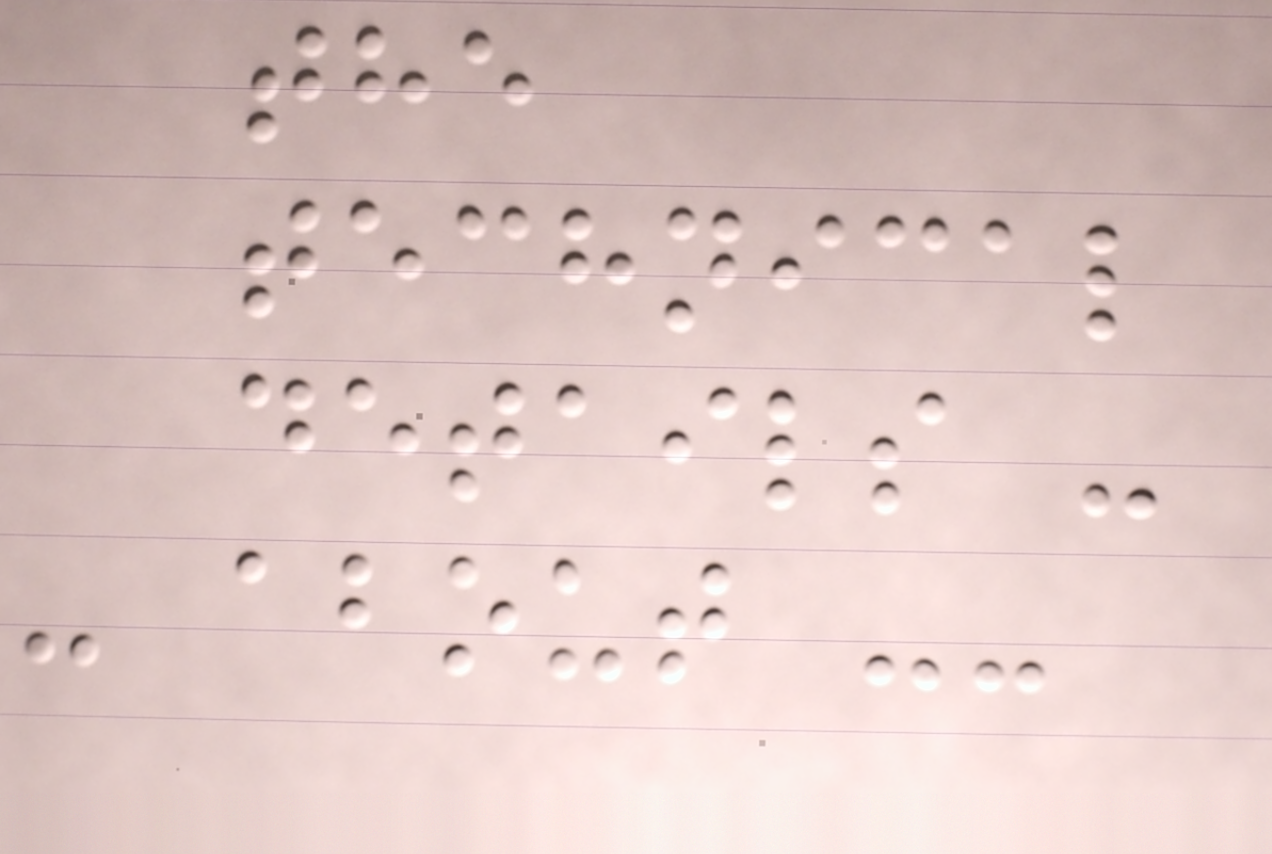the
technical
details -
- about --
